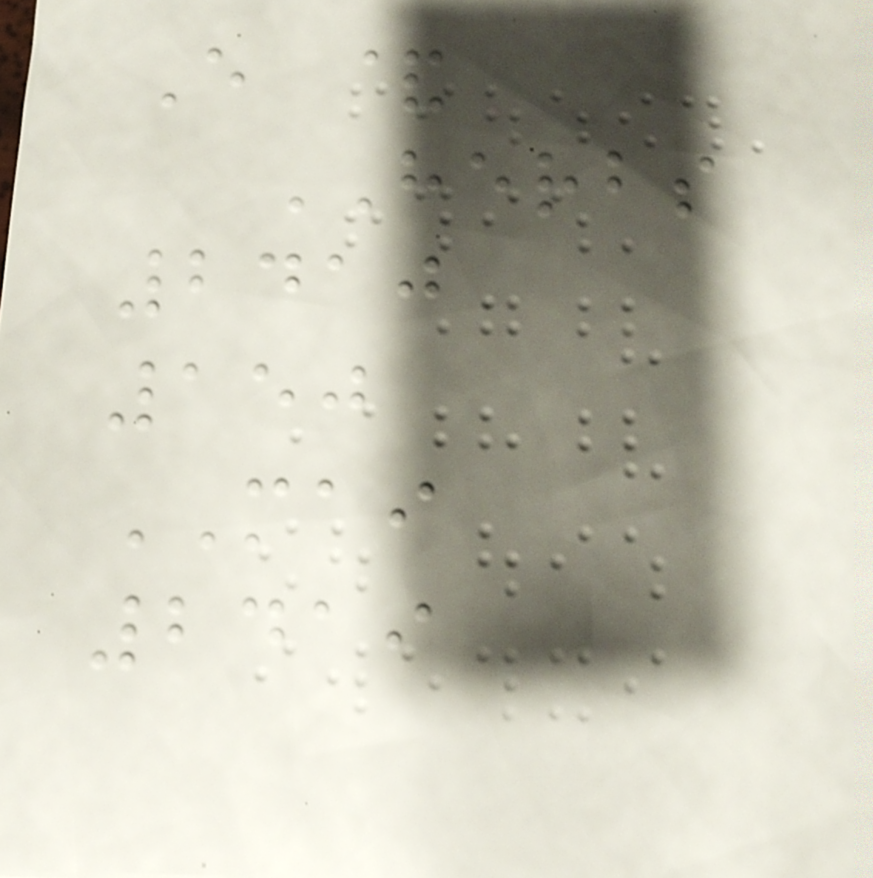E &
HERBS
2410
150
MAI
2419
